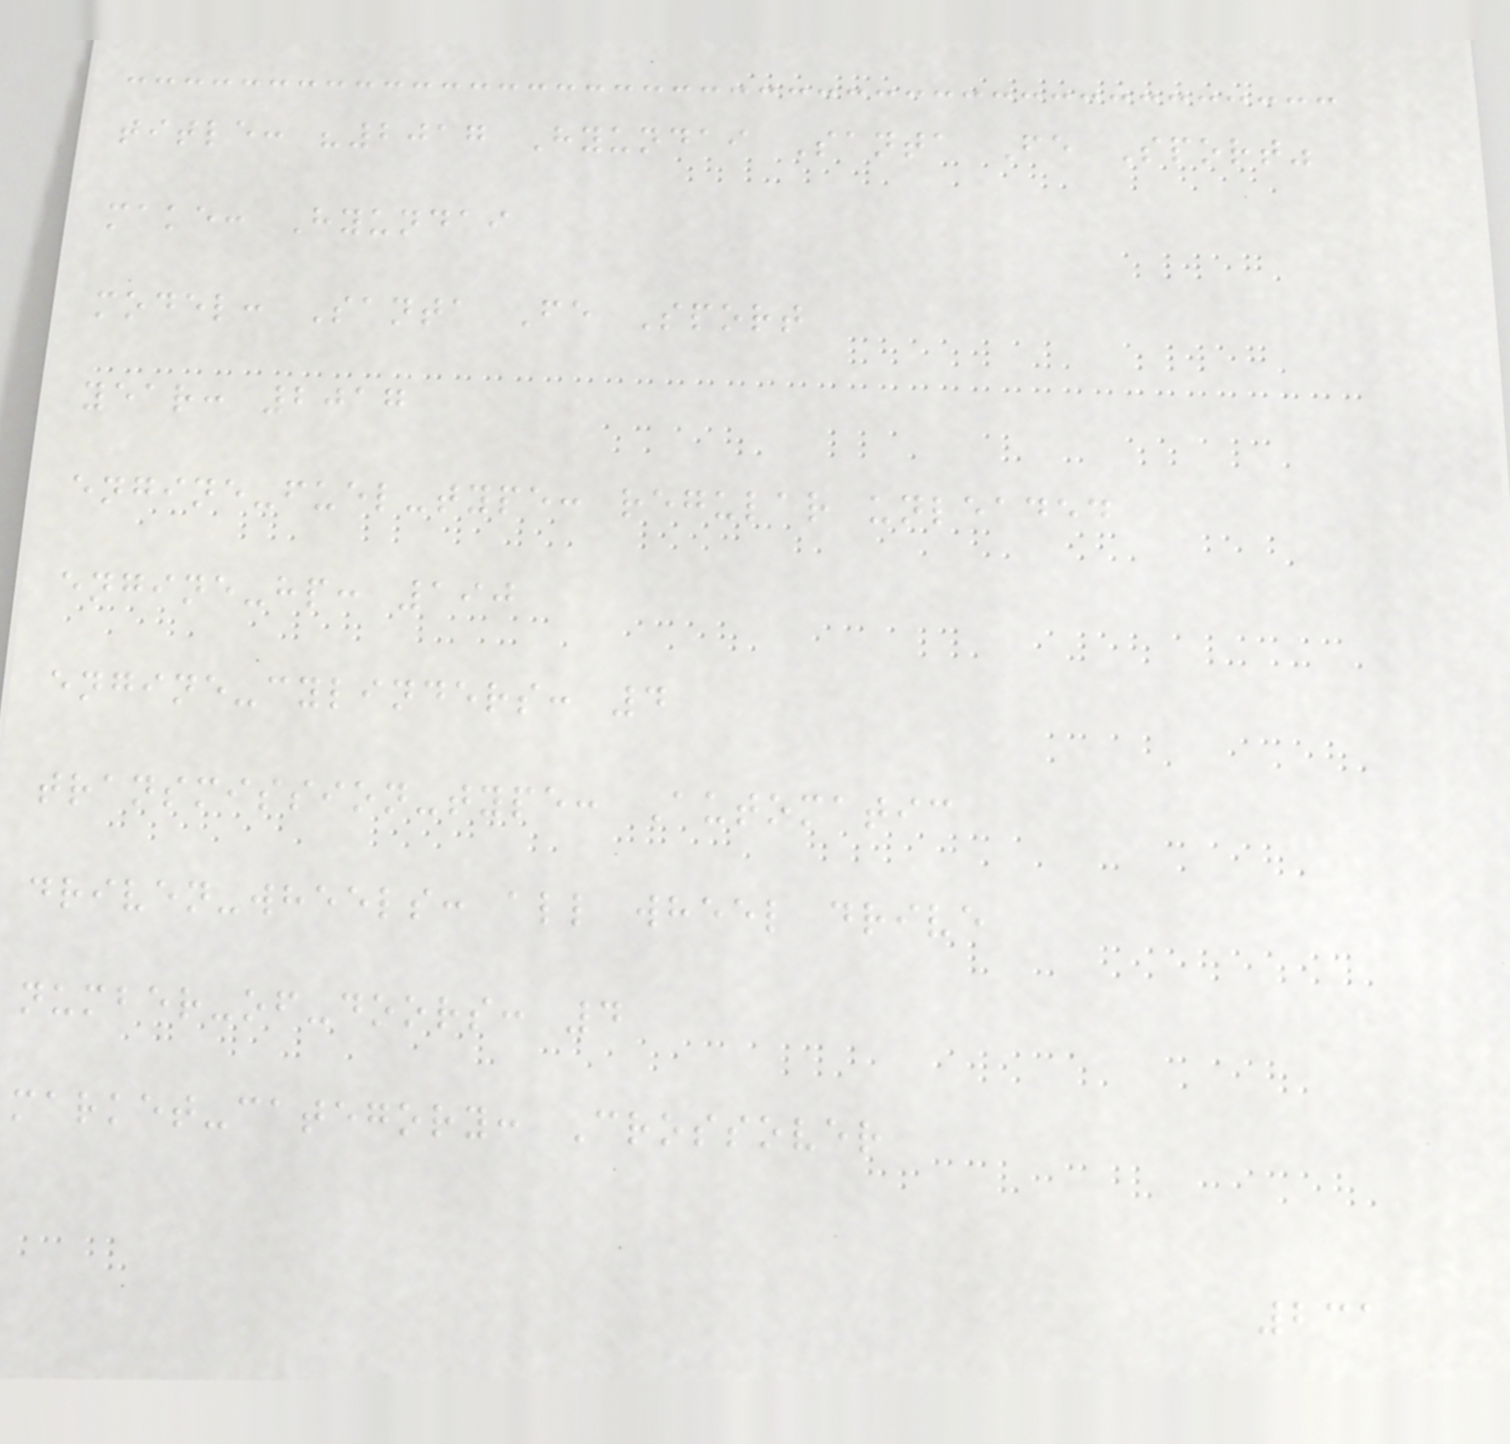title: "2017 Hyundai Santa Fe Sport"
make: Hyundai
model: Santa Fe Sport
year: 2017
engine-fuel-type: regular unleaded
engine-hp: 190
engine-cylinders: 4
transmission-type: Automatic
driven-wheels: all wheel drive
number-of-doors: 4
market-category: Crossover
231
